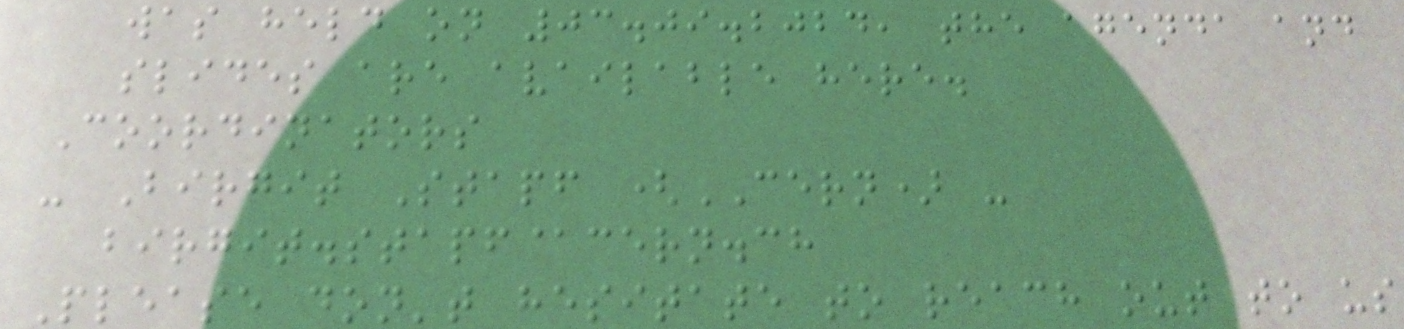was held on 03.09.2024, the agenda and
slides are available here.
Coordinators
- Birgit Stapf (CERN) -
birgit.stapf@cern.ch
Please don't hesitate to reach out to us
